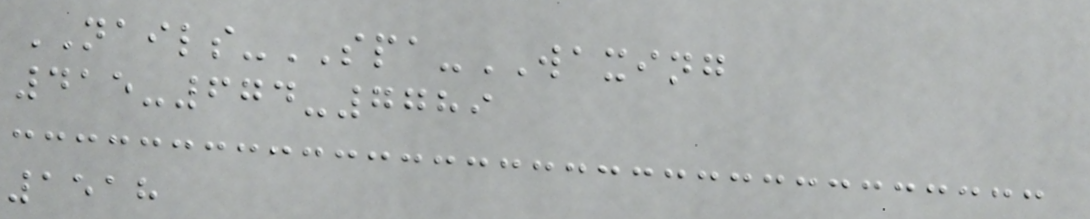NAILS-SPA-WAXING
415-674-7789
1518
